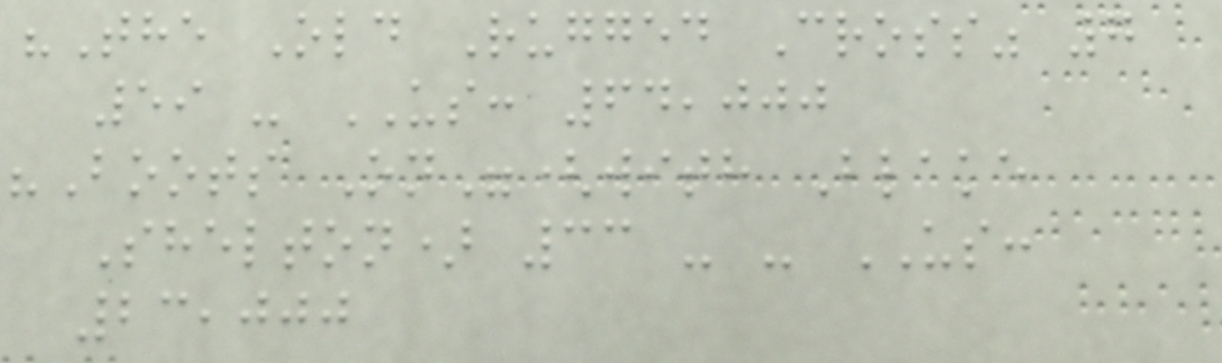"The Old Rugged Cross" 7
59 - US: 64,000
"Boots On"(with Blake
Shelton) 33 - - US:
23,000
